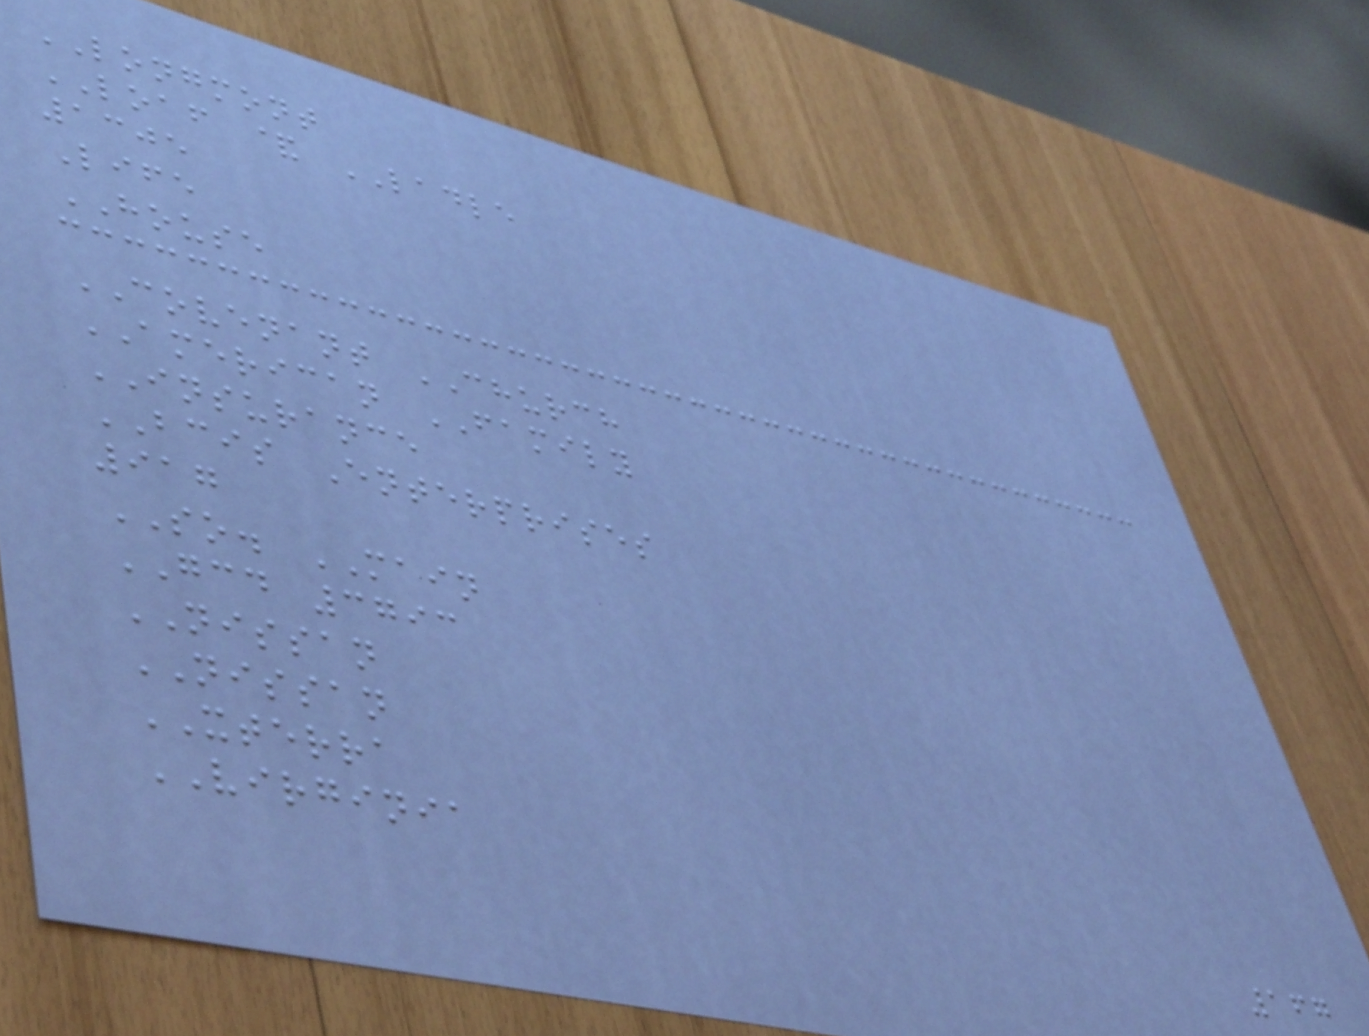LONGMONT
LOAF & LADLE
1305
Life
HOUSE
COVENANT CHURCH
AMERICAN FAMILY
INSURANCE
BCIS Enterprises
917
SO. MAIN
GCD 3793
NISSAN
NISSAN
XTERRA
VIRGINIA
167
